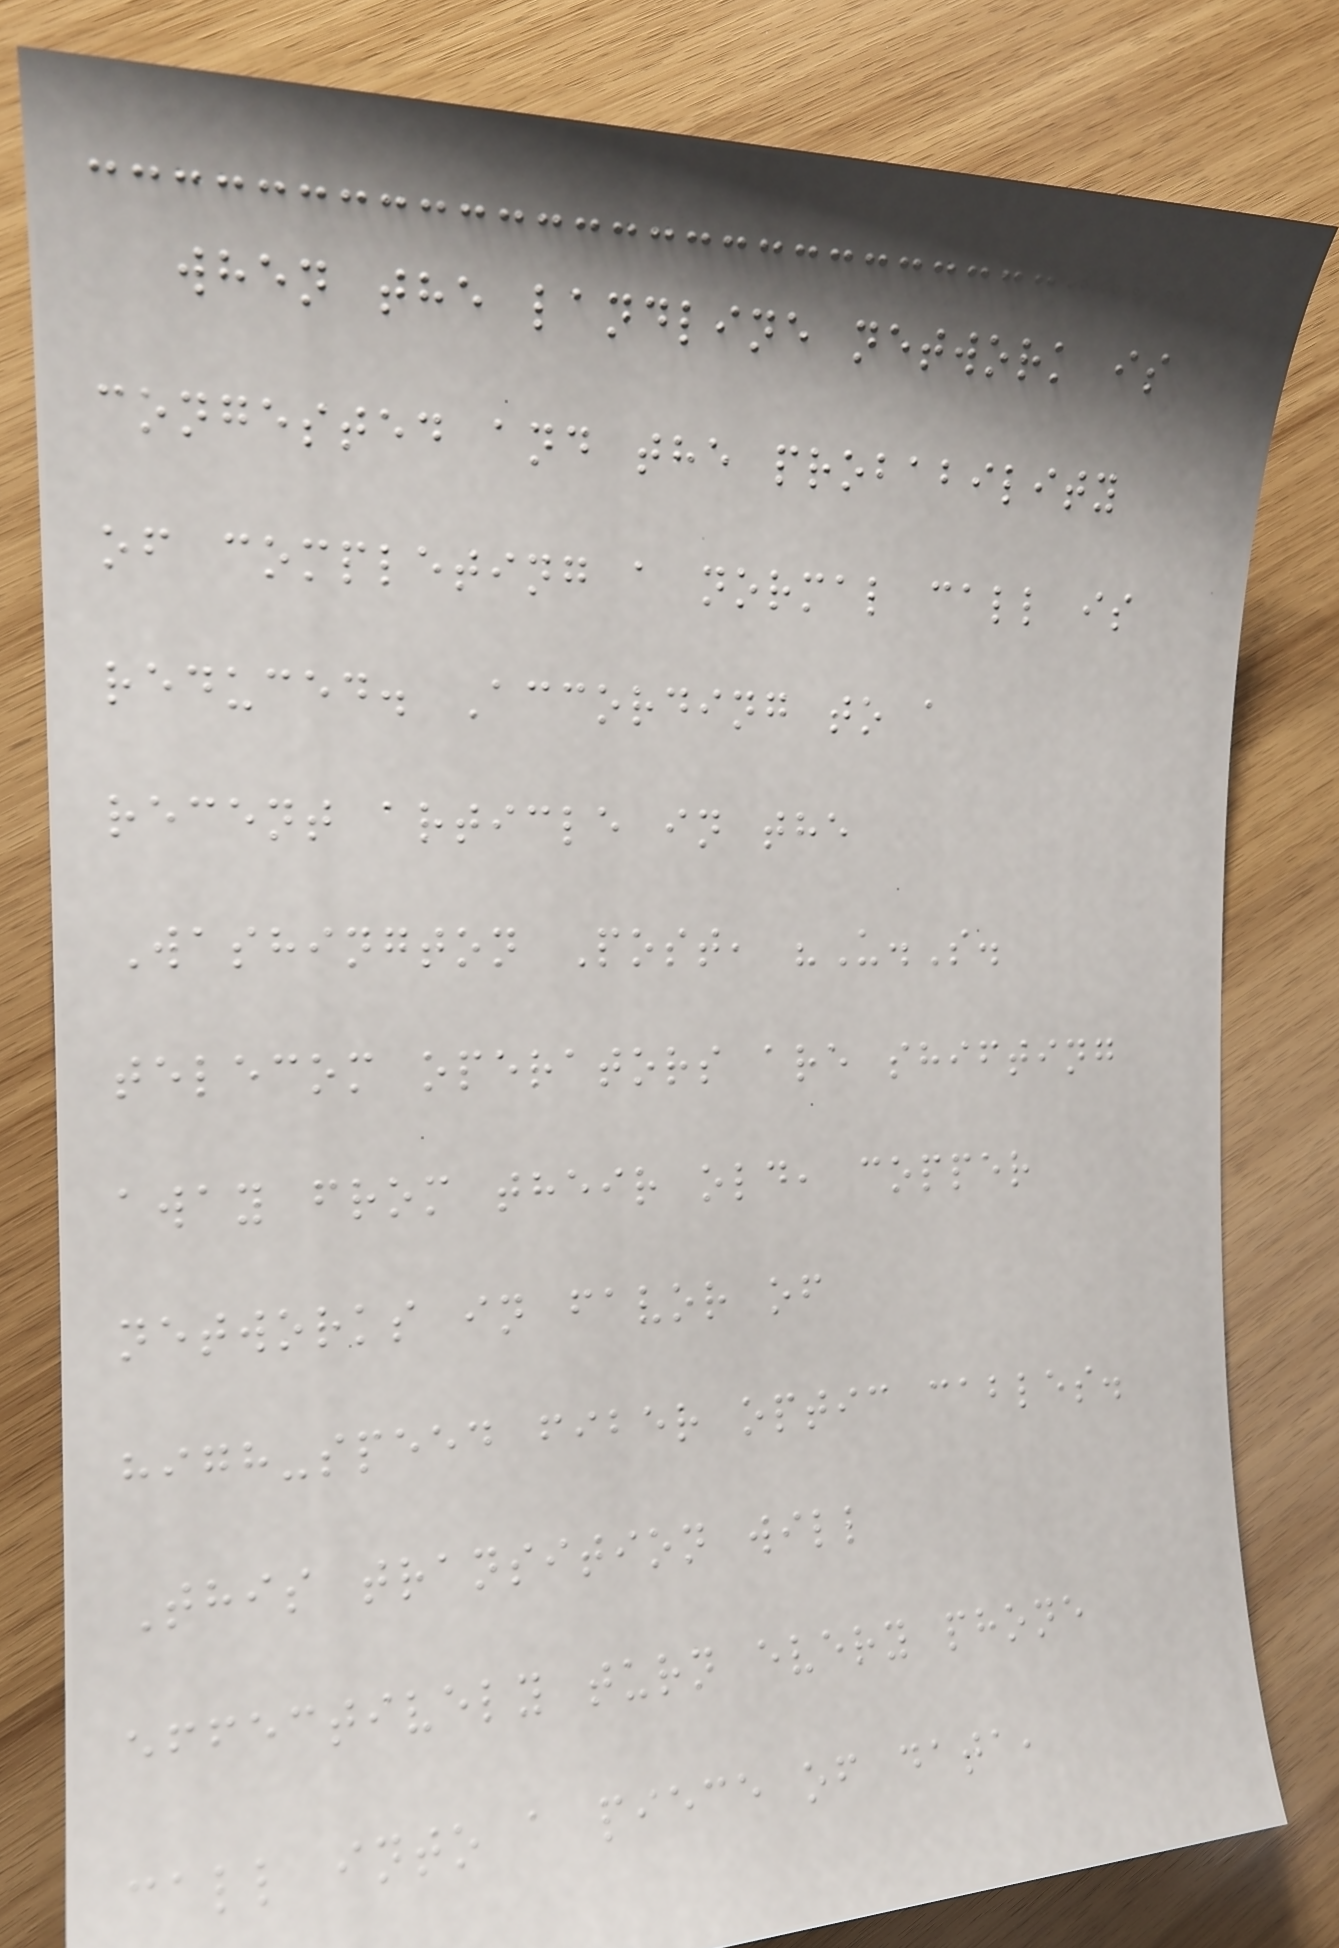when the landline network is
congested and the probability
of completing a normal call is
reduced. According to a
recent article in the
Washington Post, "U.S.
telecom operators are shifting
away from their old, copper
networks in favor of
high-speed fiber optic cables.
This transition will
effectively turn every phone
call into a piece of data,
